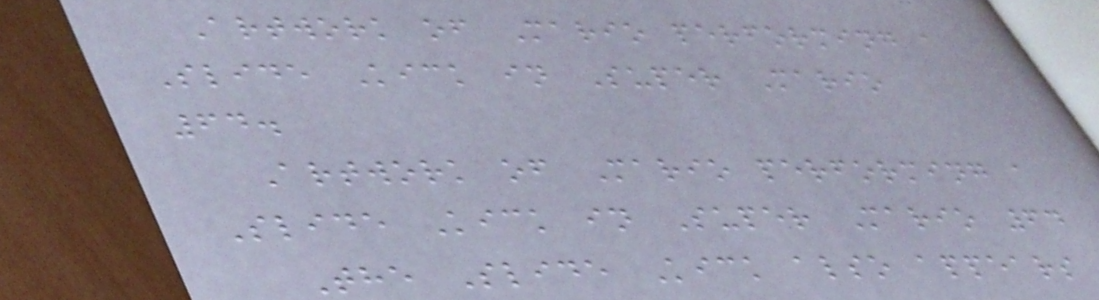Artwork of Mario performing a
Slide Kick in Super Mario
64.
Artwork of Mario performing a
Slide Kick in Super Mario 64
The Slide Kick also appears
